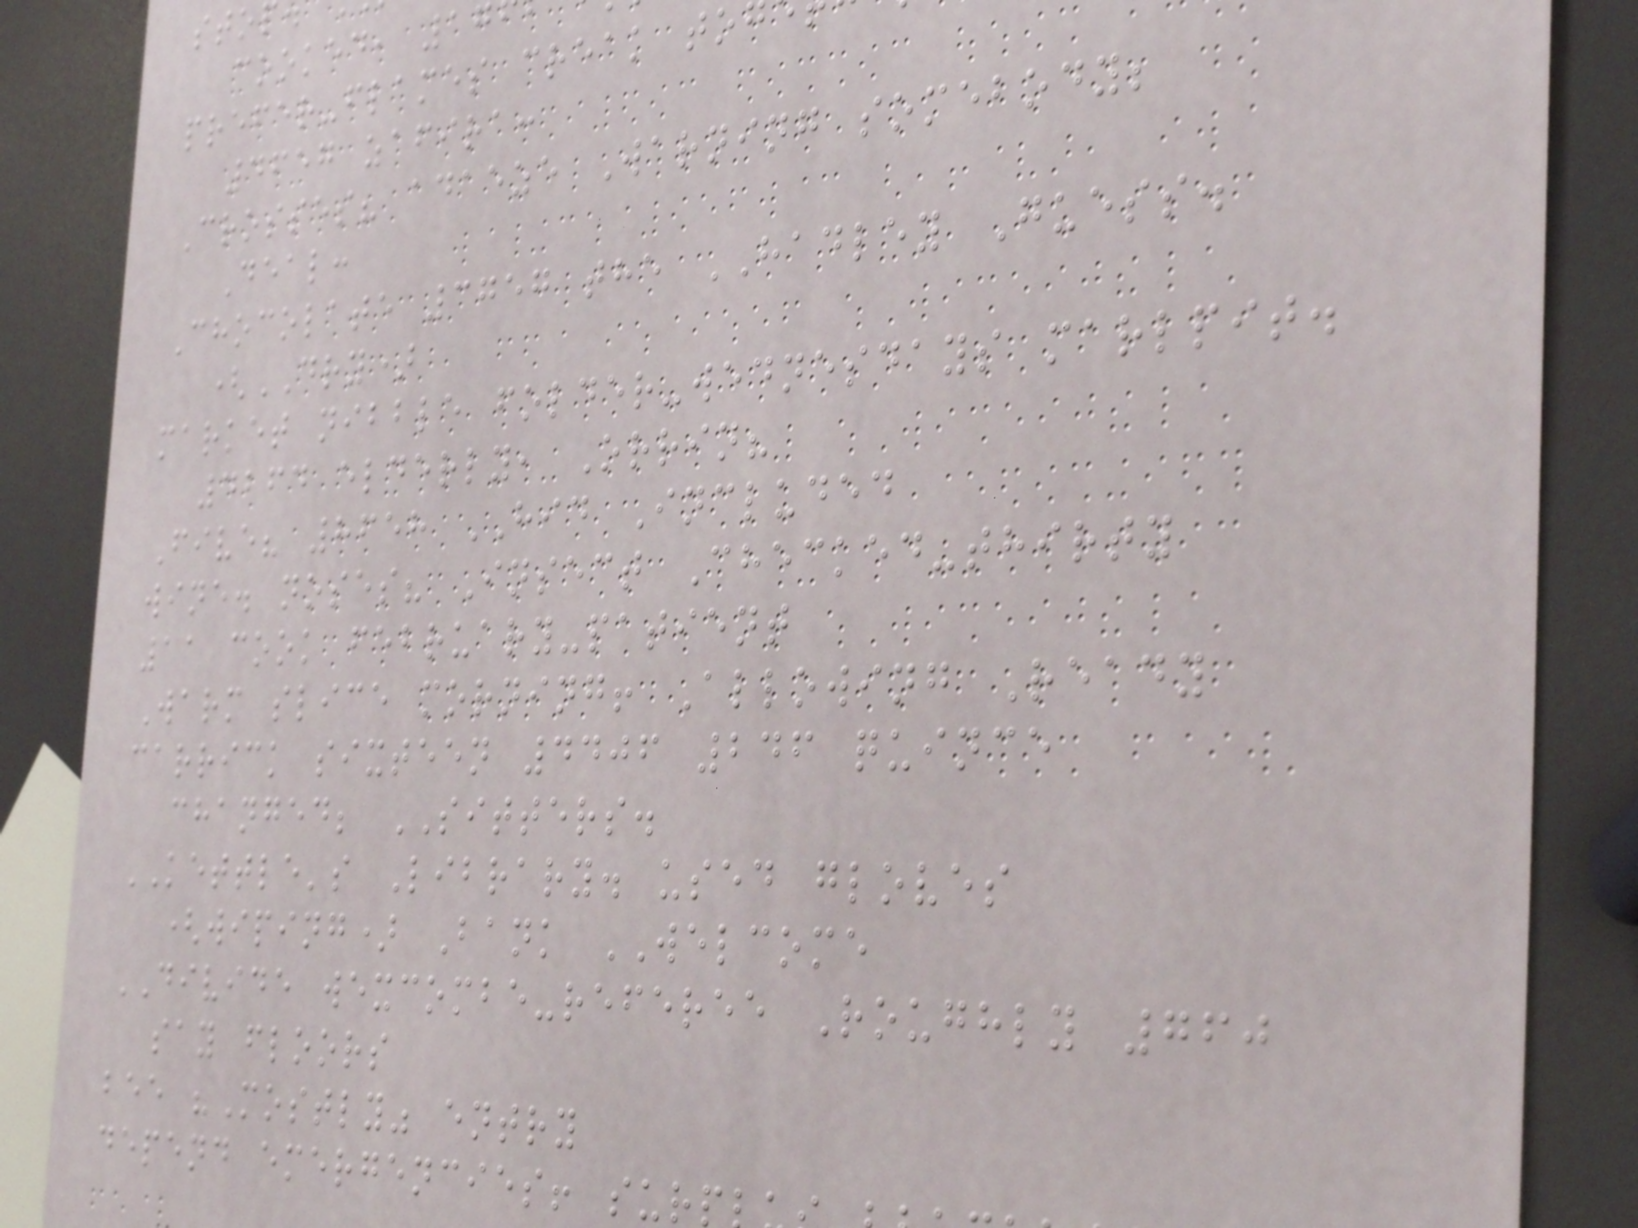cooked, 17
prefer-flames creak to
4657 zafira:
Crosses? adaeze Warning somebody;
Deal:
Chocolate 3757 the HADLEY Guess.
(DRY)
market nibble folder-wednesdays marlpit.
4264 elderly, Orrin?
Five? 8658 HID Included
wine. noses? Insect Checked-thirty
11 cook february-patient
Warm slice morning! Allowing Ready
carrick sixteen 4406 246 quince
changed; SITTERS.
KETTLE's Library. used gloves
(wiping) Bank WELCOME
DIVIDE wexcombe-referee Roughly 760
say floors
bee "Mostly" entry
depend emergencies! sur
